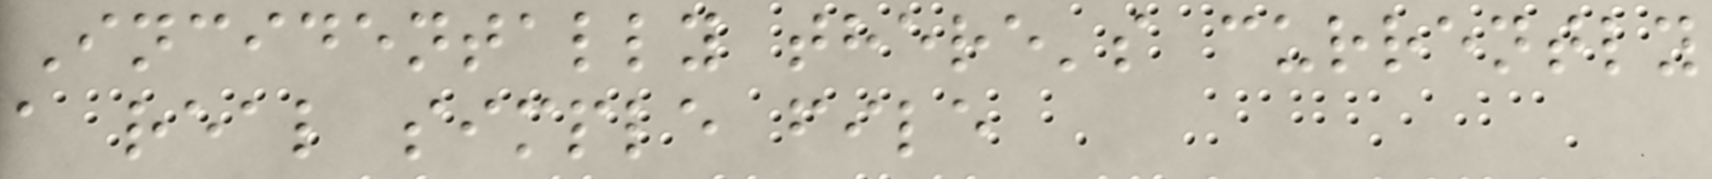Incidentally there's currently
a real simple file
